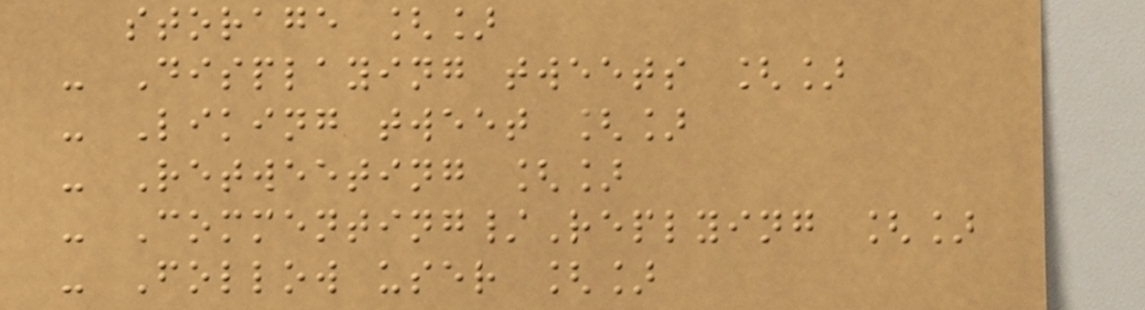storage []
- Displaying tweets []
- Liking tweet []
- Retweeting []
- Commenting/Replying []
- Follow user []
